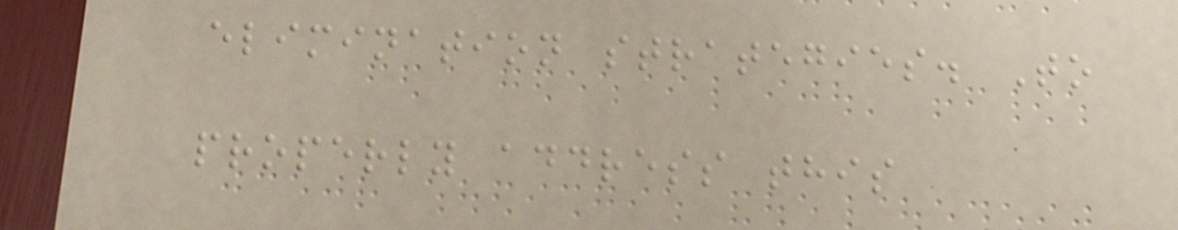elimination strategies. To
properly address this
